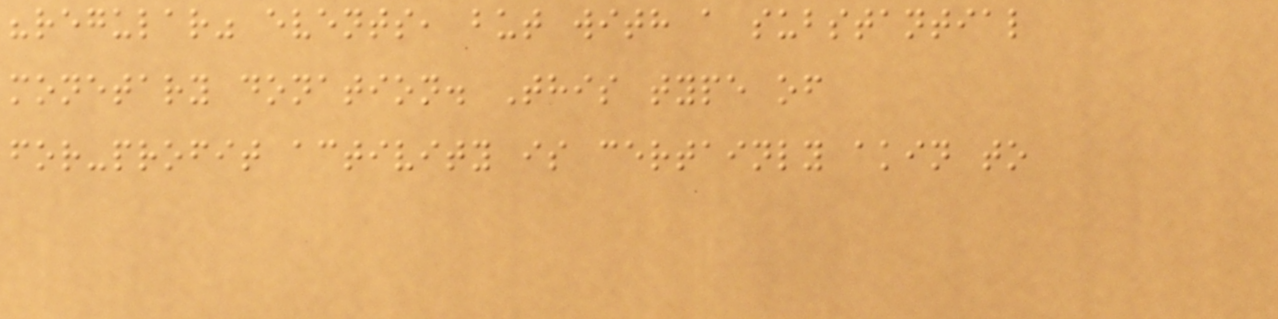"regular" events, but with a substantial
monetary donation. This type of
for-profit activity is certainly akin to
